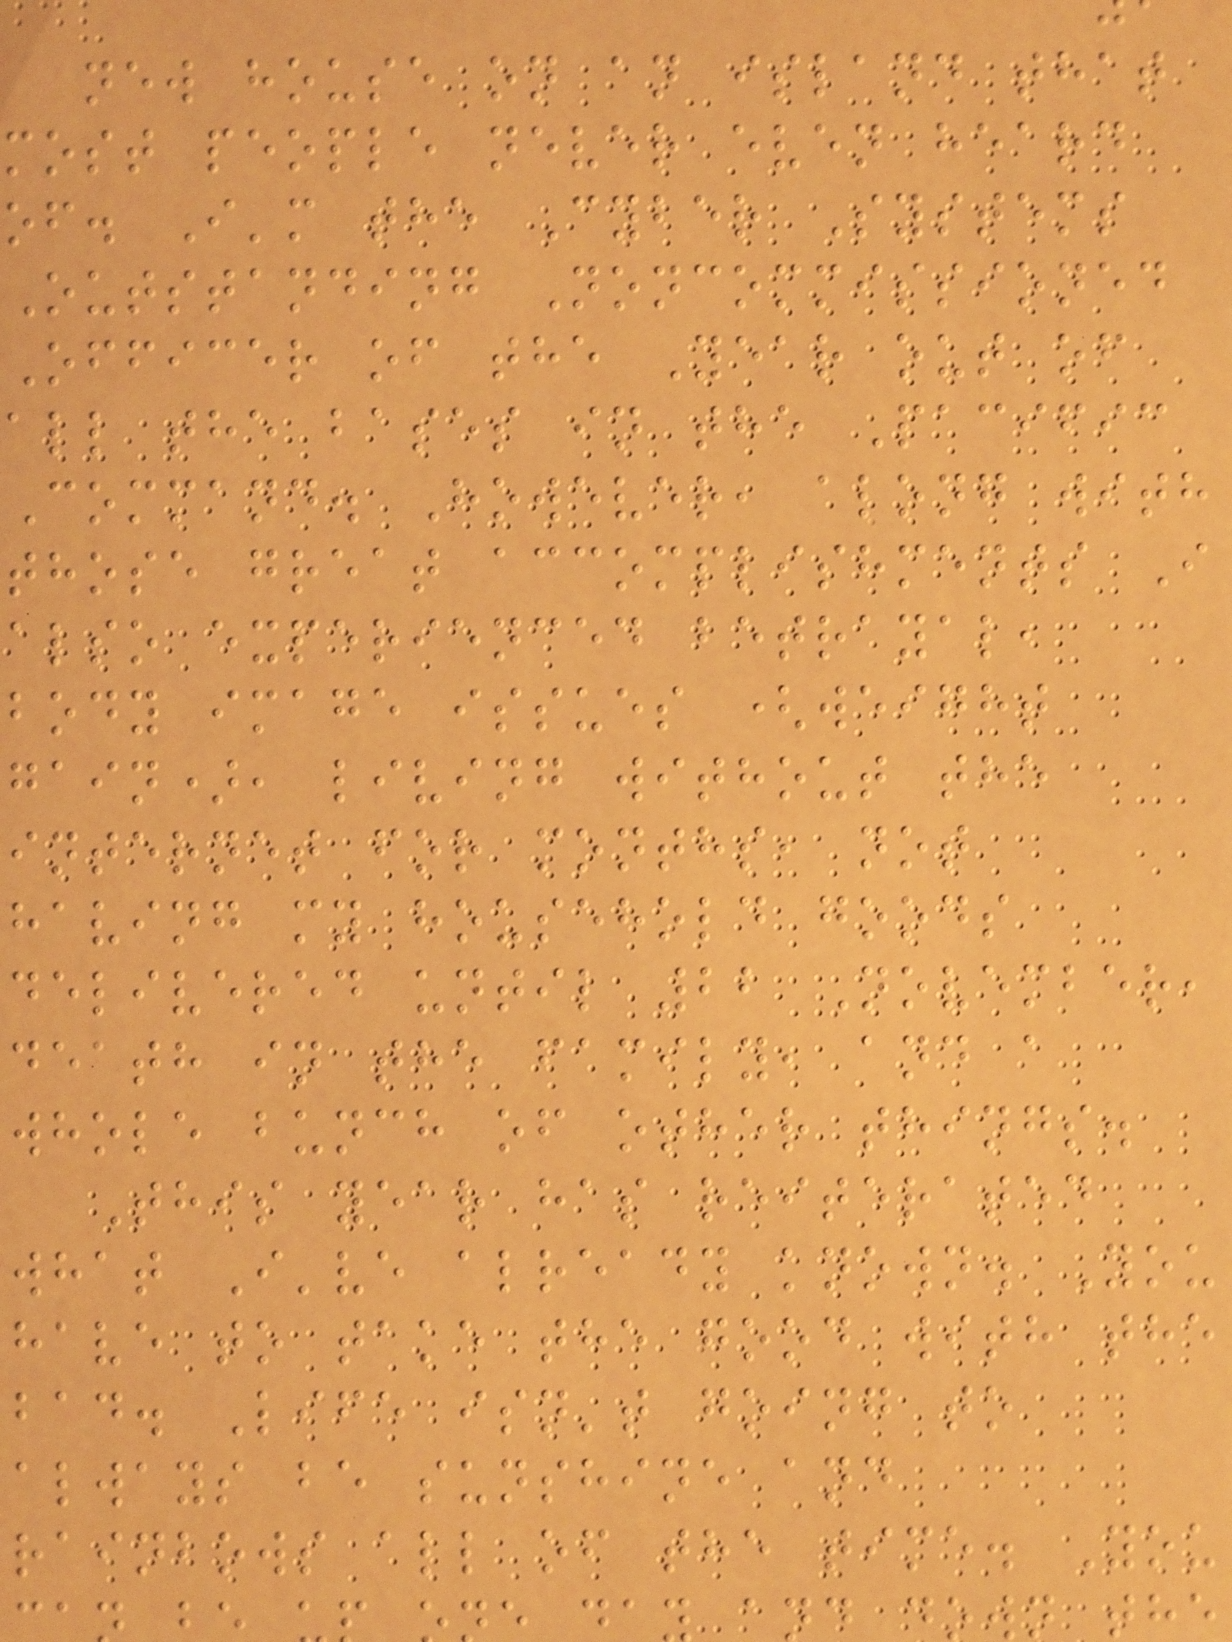new house on an island that
most people never even heard
of. I'm the Cyber Systems
Outstanding Noncommissioned
Officer of the Year out of
all the bases in the Pacific
Command. However, along with
those great accomplishments I
also experienced betrayal,
body image issues (weight
gain), living without the
internet for months, not
having my household goods
delivered until 22 November,
death in the family, and a
whole bunch of other things.
This year has reiterated
what I've already known. You
have to take the good with the
bad. Life isn't going to
always be sunshine and
rainbows all of the time. You
